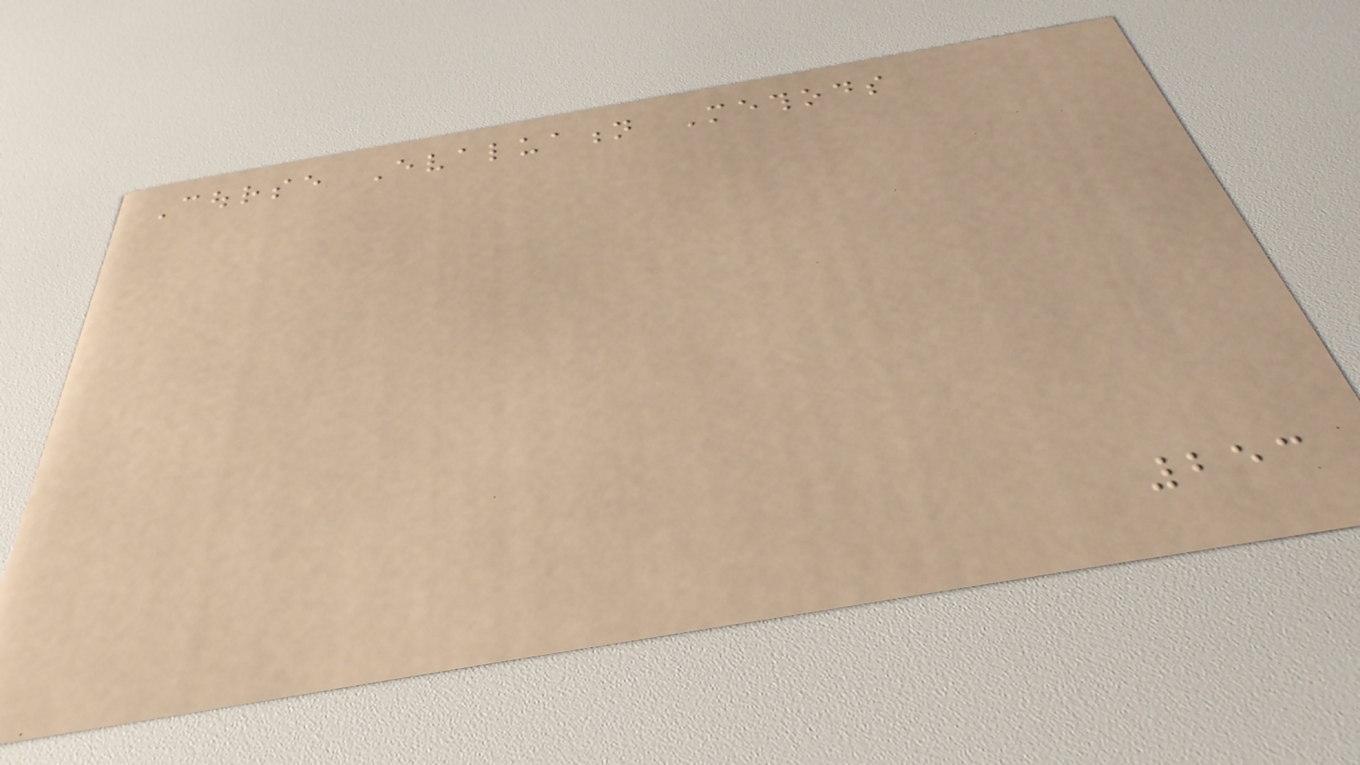Course Evaluation Methods
253
